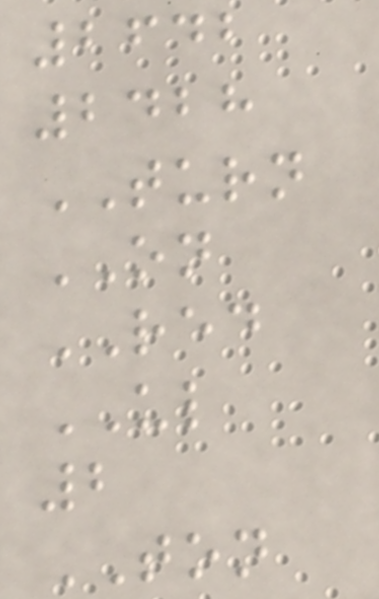2642
2428
TURN
ON
RED
UL
2
TON
